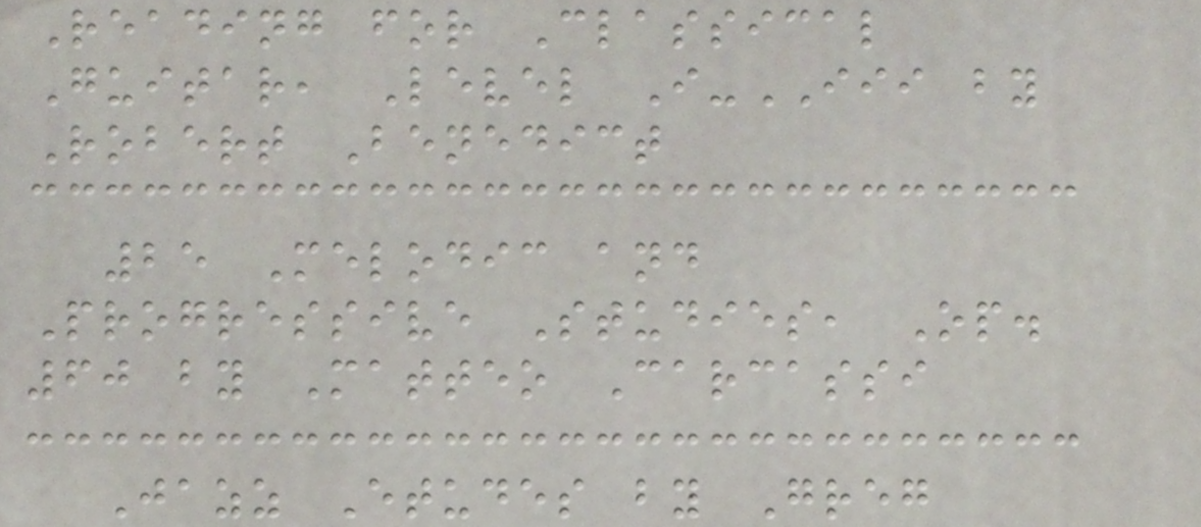Reading for Classical
Guitar, Level I-III by
Robert Benedict
25 Melodic and
Progressive Studies, Op.
60 by Matteo Carcassi
Jazz Etudes by Greg
